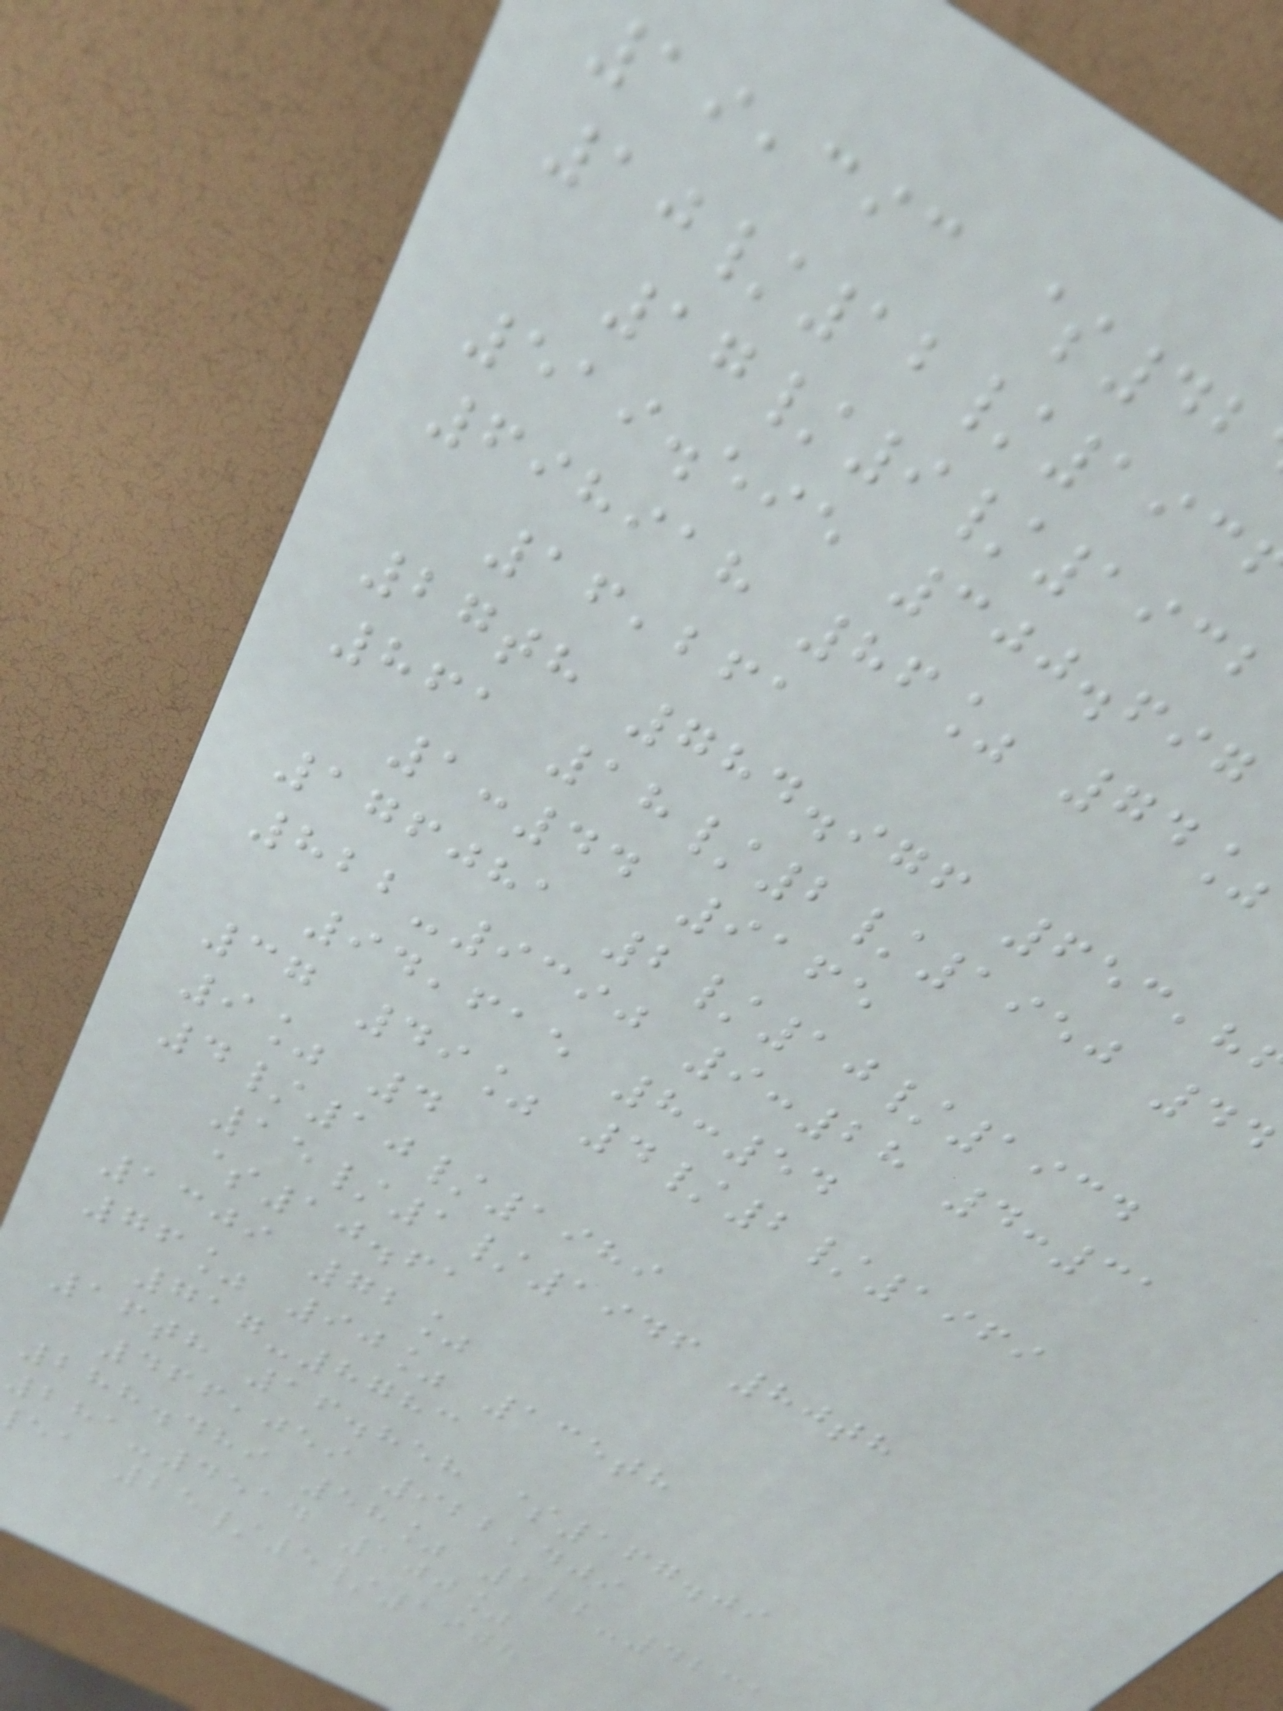19,393 $42
10/12/193
17/9/1932
519.595 300.697
698918 86% 74%
16,261
27th 784.976 653,8
861 18/2/1950 44
1:44 9165
176081 2/10/1934
822-9390 9:28 4:31
94,615 8:54
37 49% 4/2/1969
9% 4
4/10/1989
15/1/1946 80th
$10.61
1309 72%
76% 90% 135th
717-8783
16th 16.858 $167.09
466,059 922,409
288.489 58% 122-4231
281-4514 100%
ea 25/5/1908
